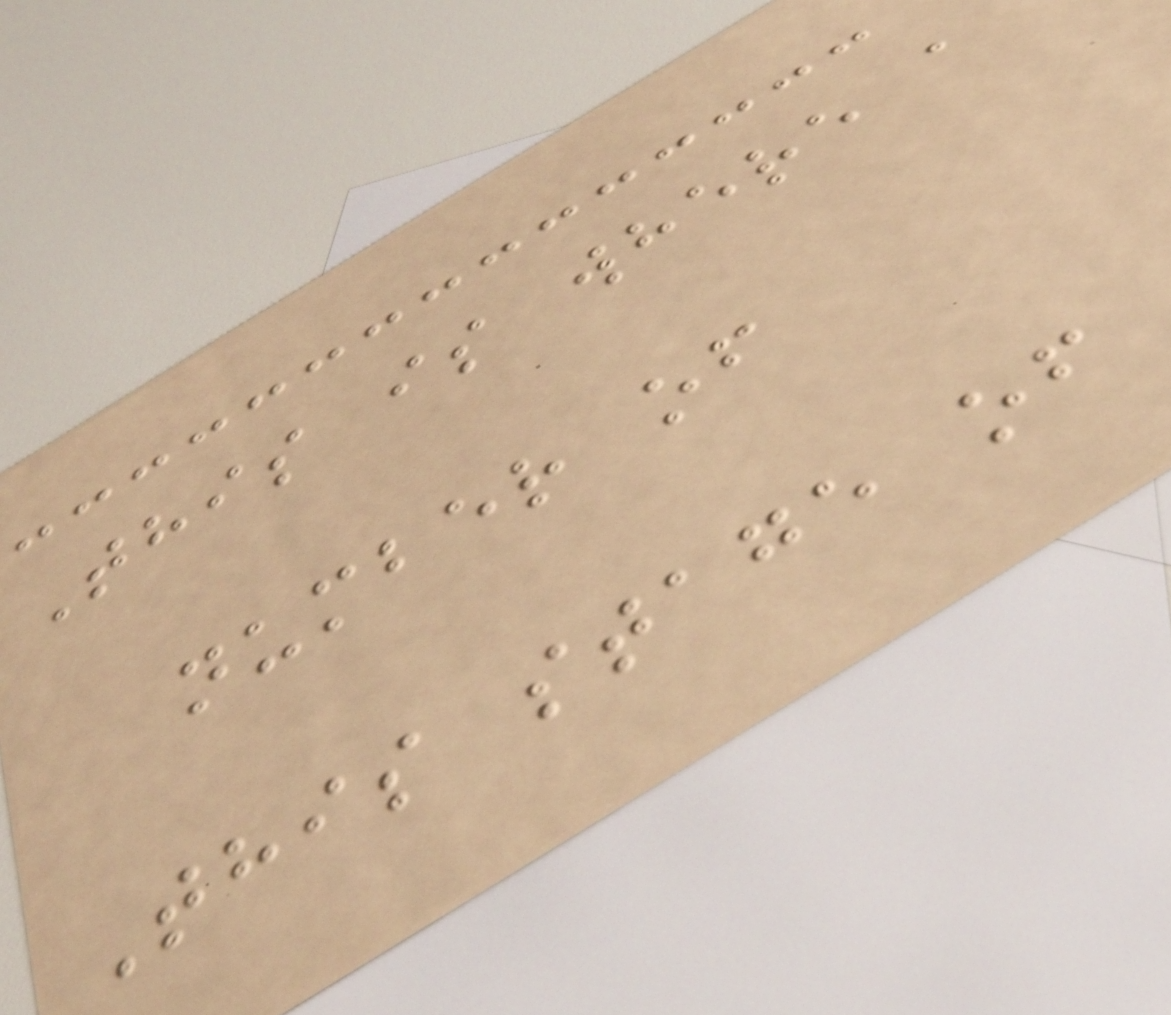This is where a
number of
This stage of
